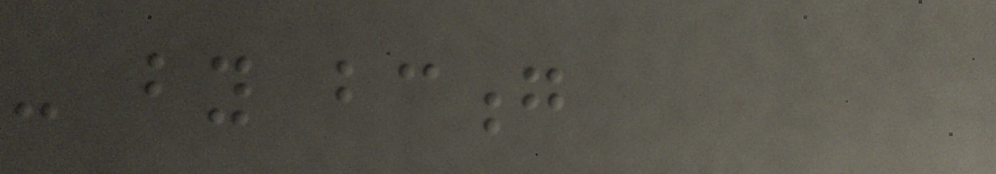- by bcong
